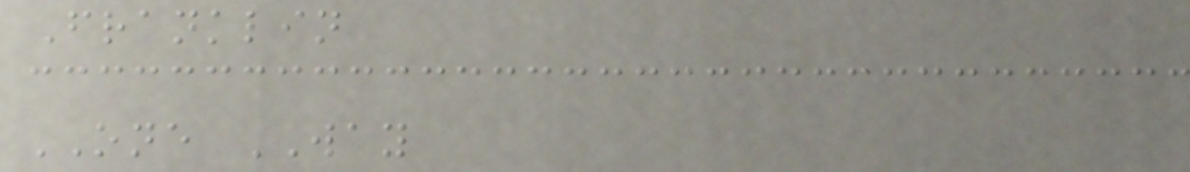Franklin
ONE WAY
